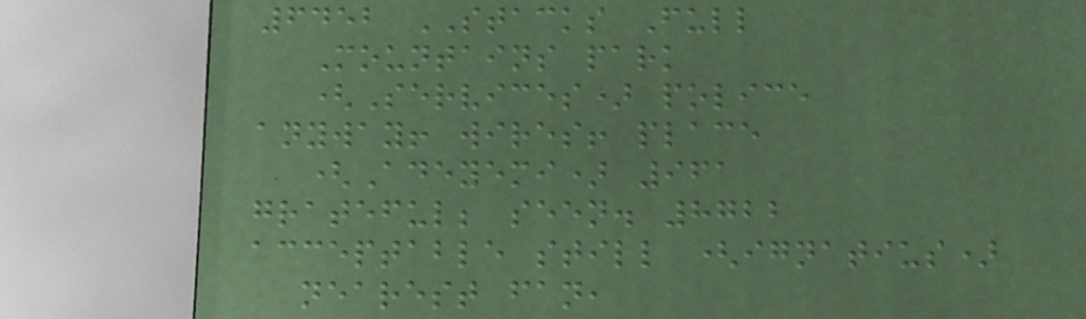6452 STACKS Full
Mountains park
(Services) police
anyway! wires! place
(Adeyemi) 961
grateful; seen. 8722
acceptable still (ignatius)
nearest fan,
